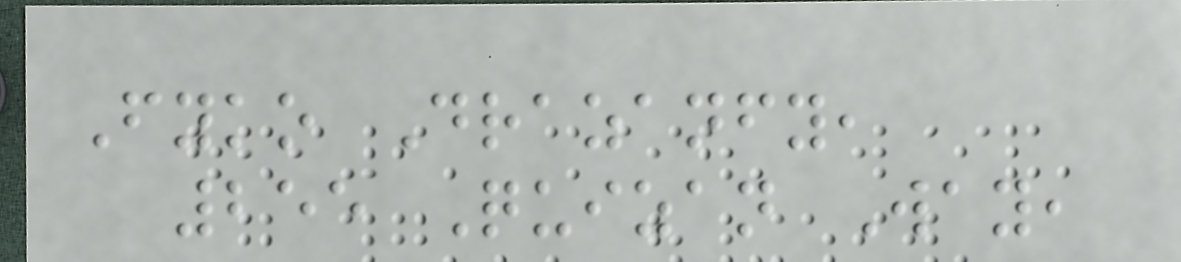Fyko Drazanfy,
255 Quizan Way,
